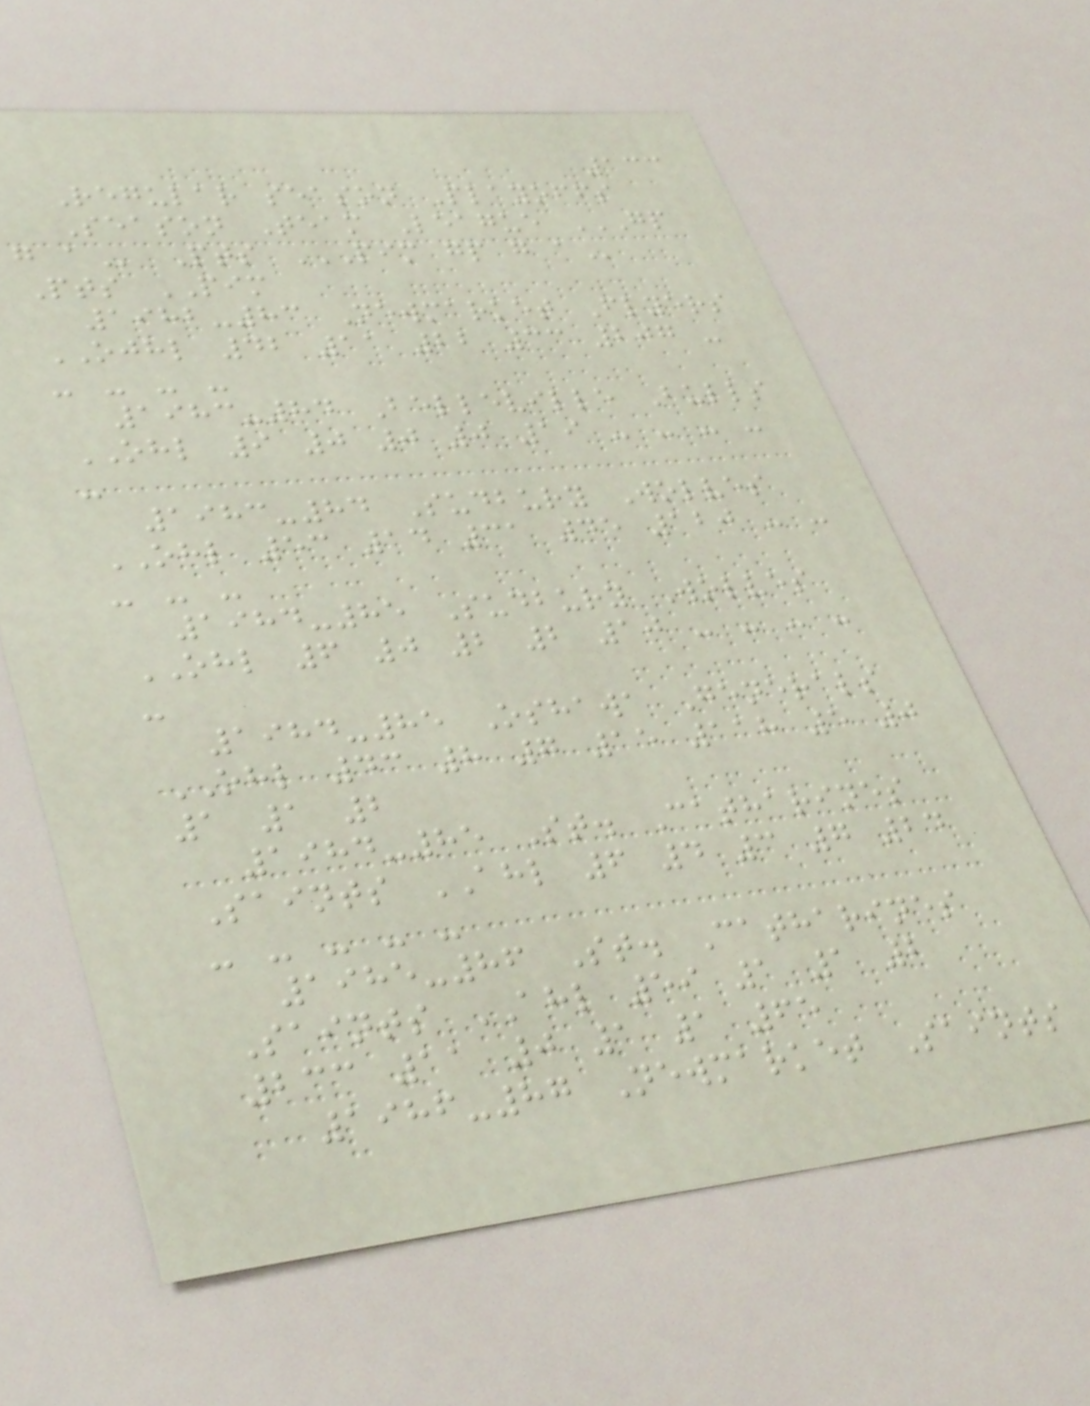133
Regular season Playoffs
Season Team League GP
G A Pts PIM GP G A
Pts PIM
1982-83 Newmarket Flyers
OJHL 42 11 22 33 207 -
- - - -
1983-84 Belleville Bulls
OHL 9 0 0 0 19 - - - -
-
1983-84 Sudbury Wolves
OHL 53 14 31 45 120 - -
- - -
1984-85 Sudbury Wolves
OHL 6 0 2 2 10 - - - -
-
1984-85 Oshawa Generals
OHL 43 8 7 15 118 5 0
1 1 2
1984-85 St. Catharines
Saints AHL 6 4 3 7 24
- - - - -
1985-86 St. Catharines
Saints AHL 59 1 1 2
233 11 0 1 1 65
1986-87 Newmarket Saints
